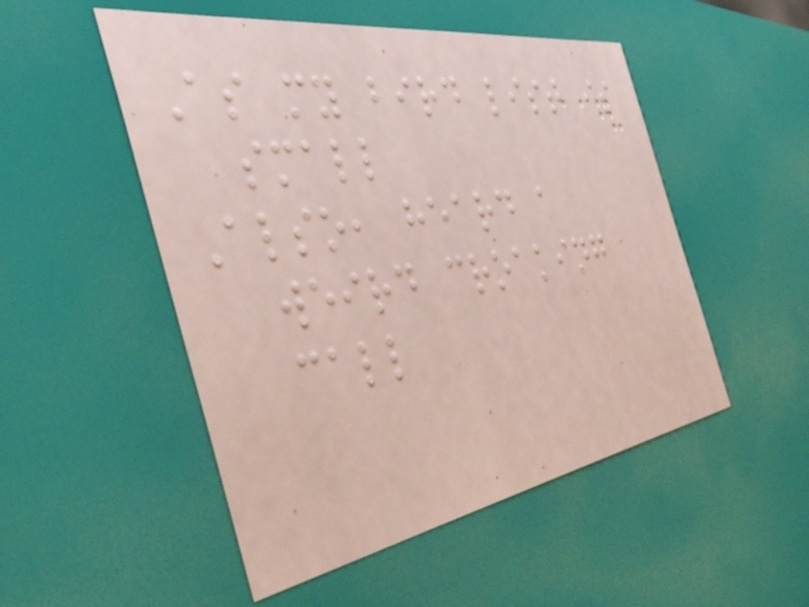As my bird list is
small
Also, heard a
weird croaking
call
